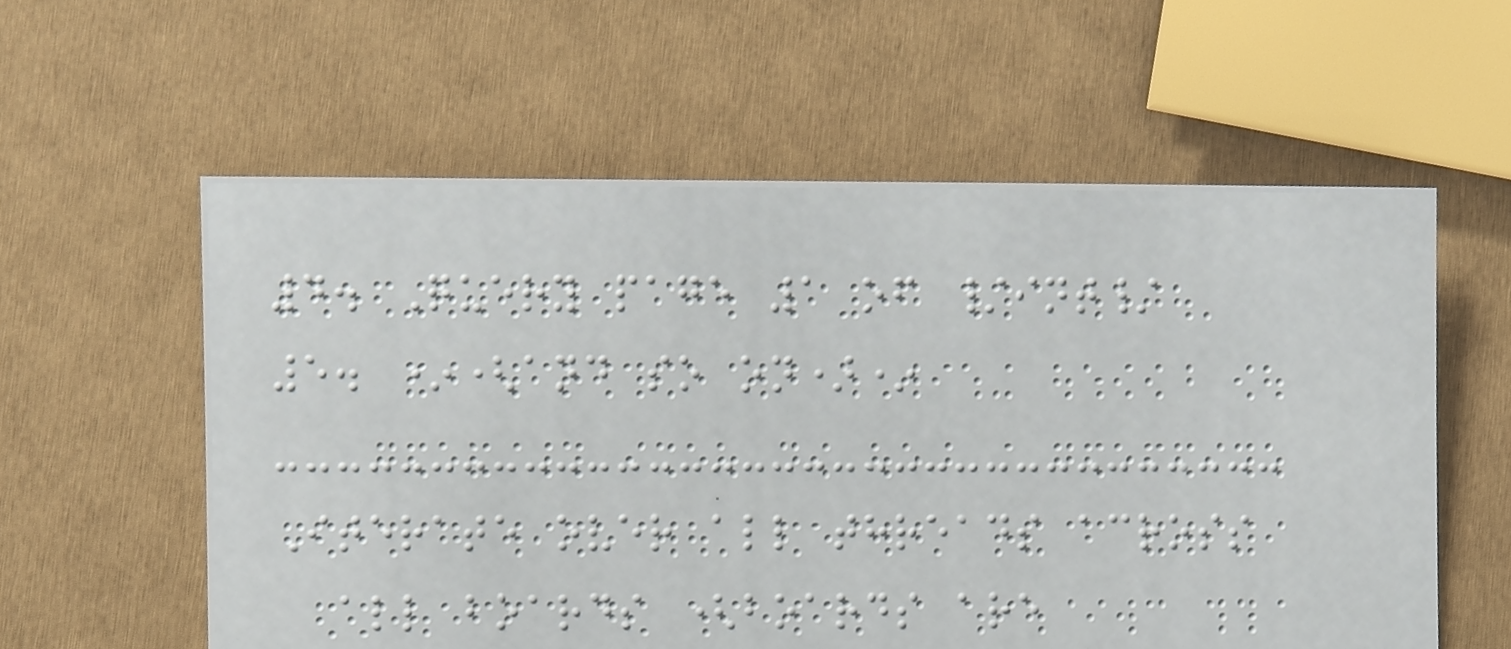4. Query page 1 of /int/
5. *(and so on)*
Iterate over all threads across
all boards (boards are
